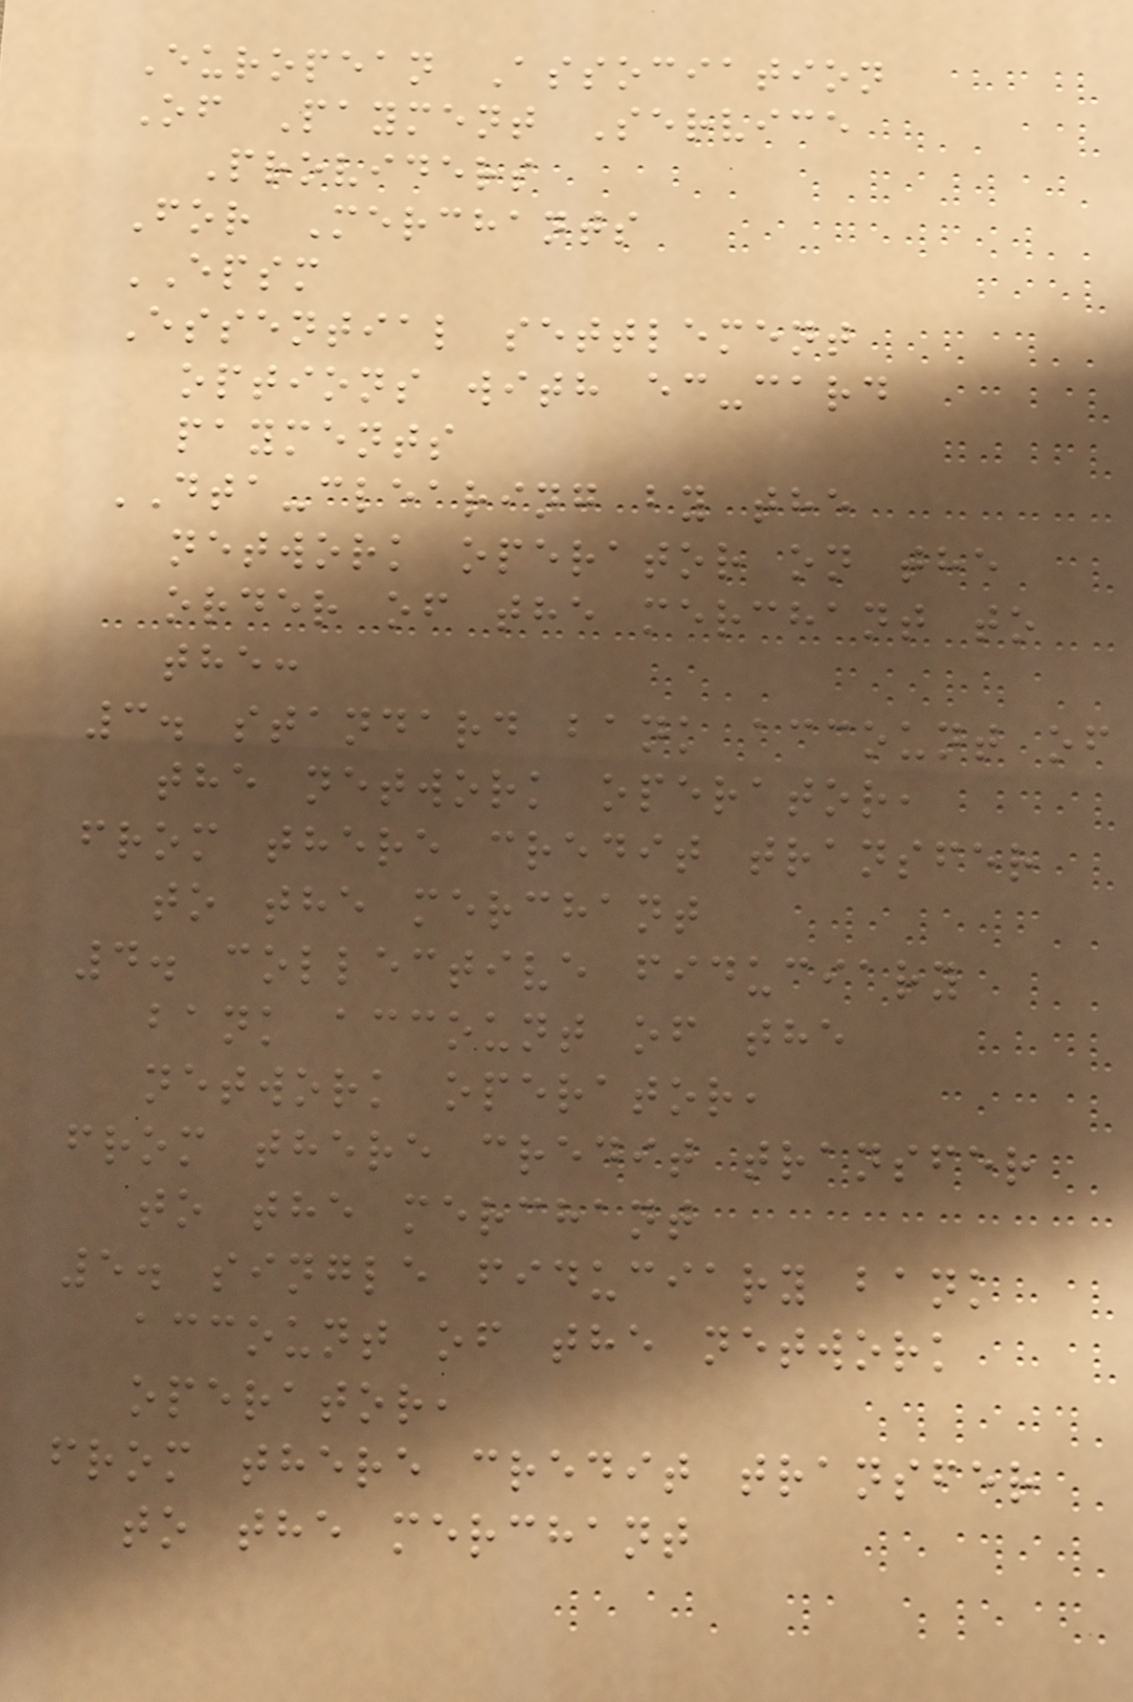European Association
Of Payment Service
Providers
For Merchants
EPSM
Essential settlement
options with ec-card
payments
DTA-clearing by the
network operator on the
order of the merchant to
the:
3. standard bank account of
the network operator,
from there credit transfer
to the merchant
4. collective fiduciary
bank account of the
network operator,
from there credit transfer
to the merchant
5. single fiduciary bank
account of the network
operator,
from there credit transfer
to the merchant
